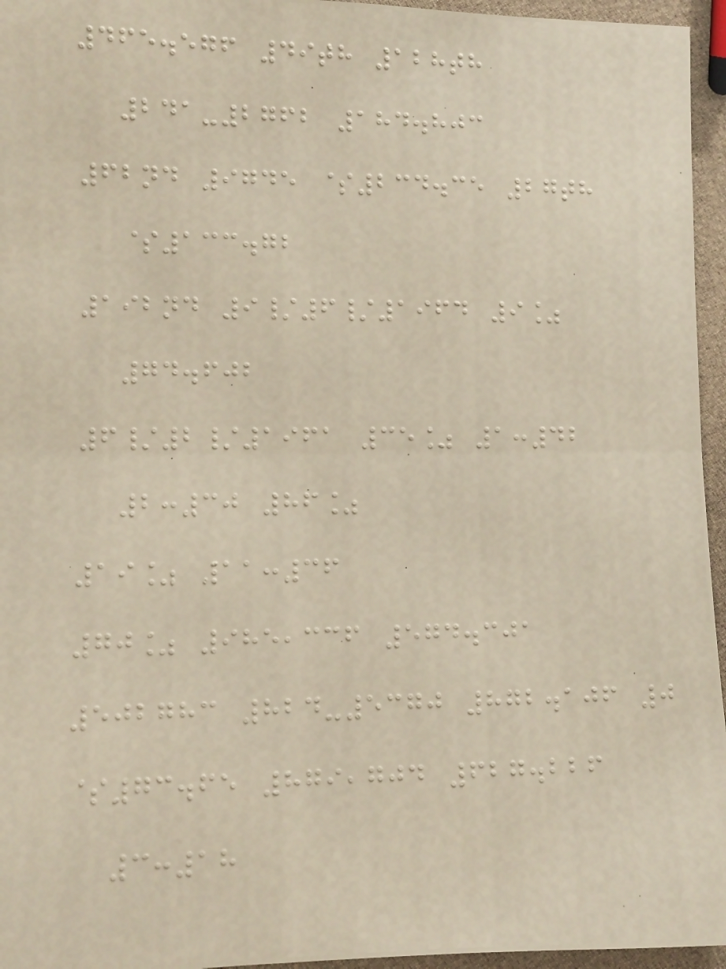465.576 49th 128th
241-2762 184.803
62nd 9745 $234.35 27th
$133.72
192nd 9/6/1964 9%
74.602
6/2/1961 35% 1:42
2:30 86%
19% 11:36
70% 985,336 574.301
502783 824-5370 872.106 0
$73.65 879,704 627.226
3:18
